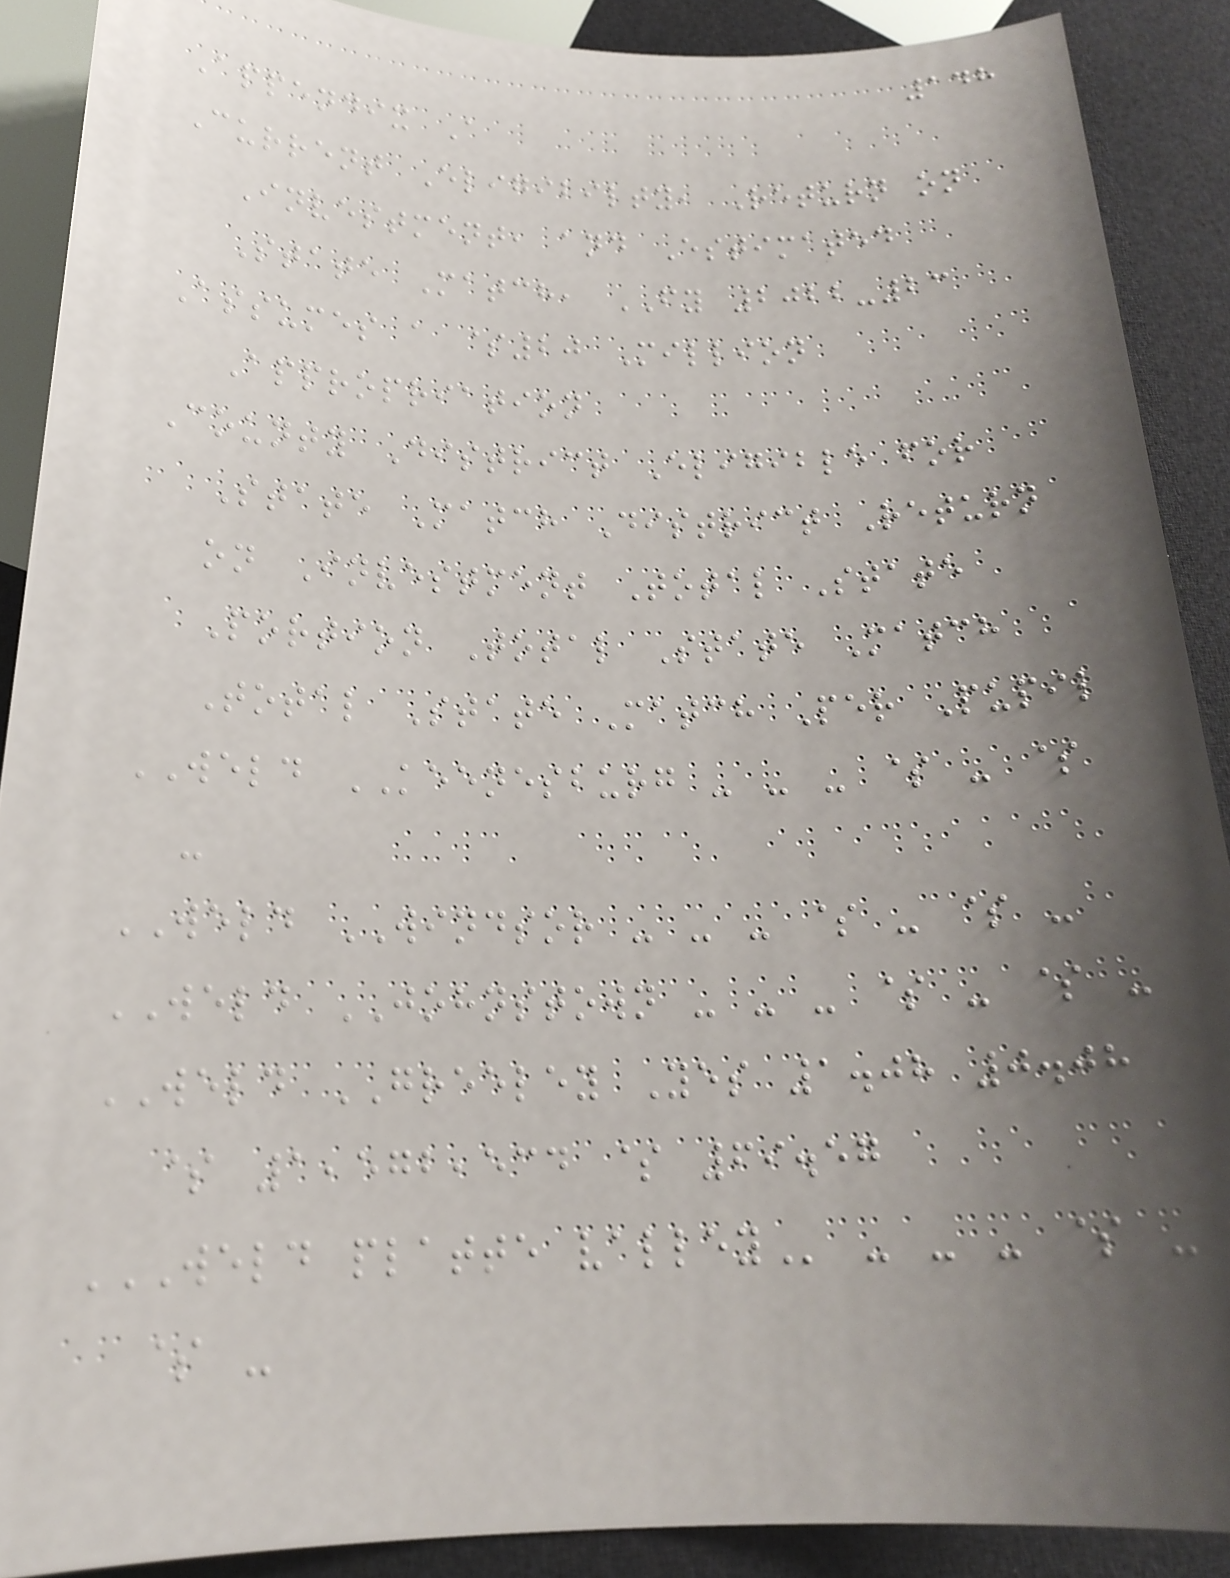148
Appendix A
Current Eligibilty, Return on
Investment, and Estimated
State Match, FY 2022-23
Assumes a $20 Million
Appropriation
County District Eligible for
State Match District Return
on Investment Total State
Portion Total State Match
Total State Match Per Pupil
WELD KEENESBURG - - - $ - $
-
WELD WINDSOR - - - $ - $ -
WELD JOHNSTOWN - - - $ - $ -
WELD GREELEY Yes 1.08 0.08
$ 1,572,534 $ 69.57
WELD PLATTE VALLEY - - - $ -
$ -
